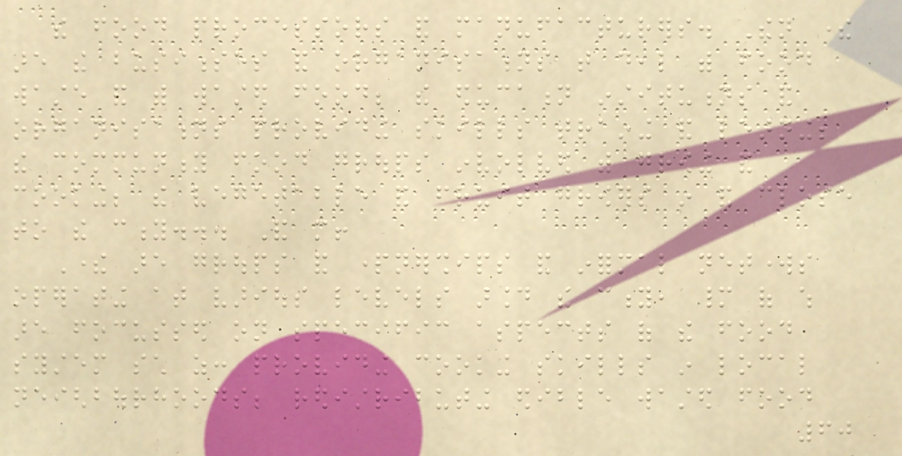the food processors and manufacturers. Then there
are the businesses and organisations that deal with food
waste and with wasted food; the education institutions and
organisations providing skills training and learning;
the community food groups involved with growing and
cooking; the vegetable and fruit growers in and close
to the city... And more!
There are groups and partnerships and informal networks
operating at various levels around the city, many of which
are focussed on specific aspects of the food
system such as: providing cooking skills in local
neighbourhoods; redistributing edible wasted food
60
